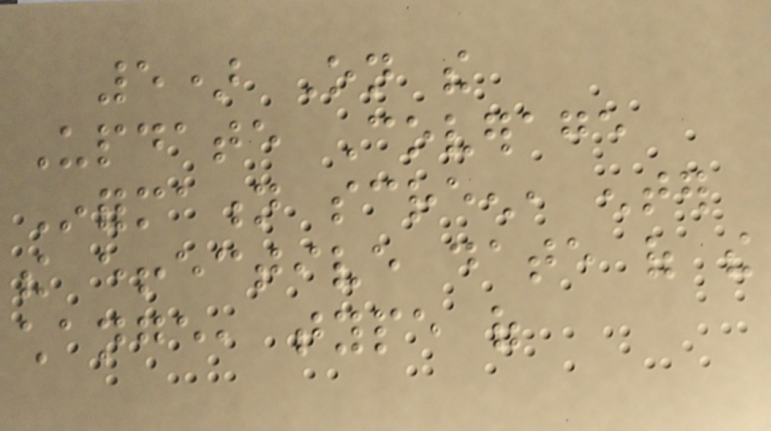5) On the
Update Coverage
Information screen, enter
the effective date of the
change, type of
